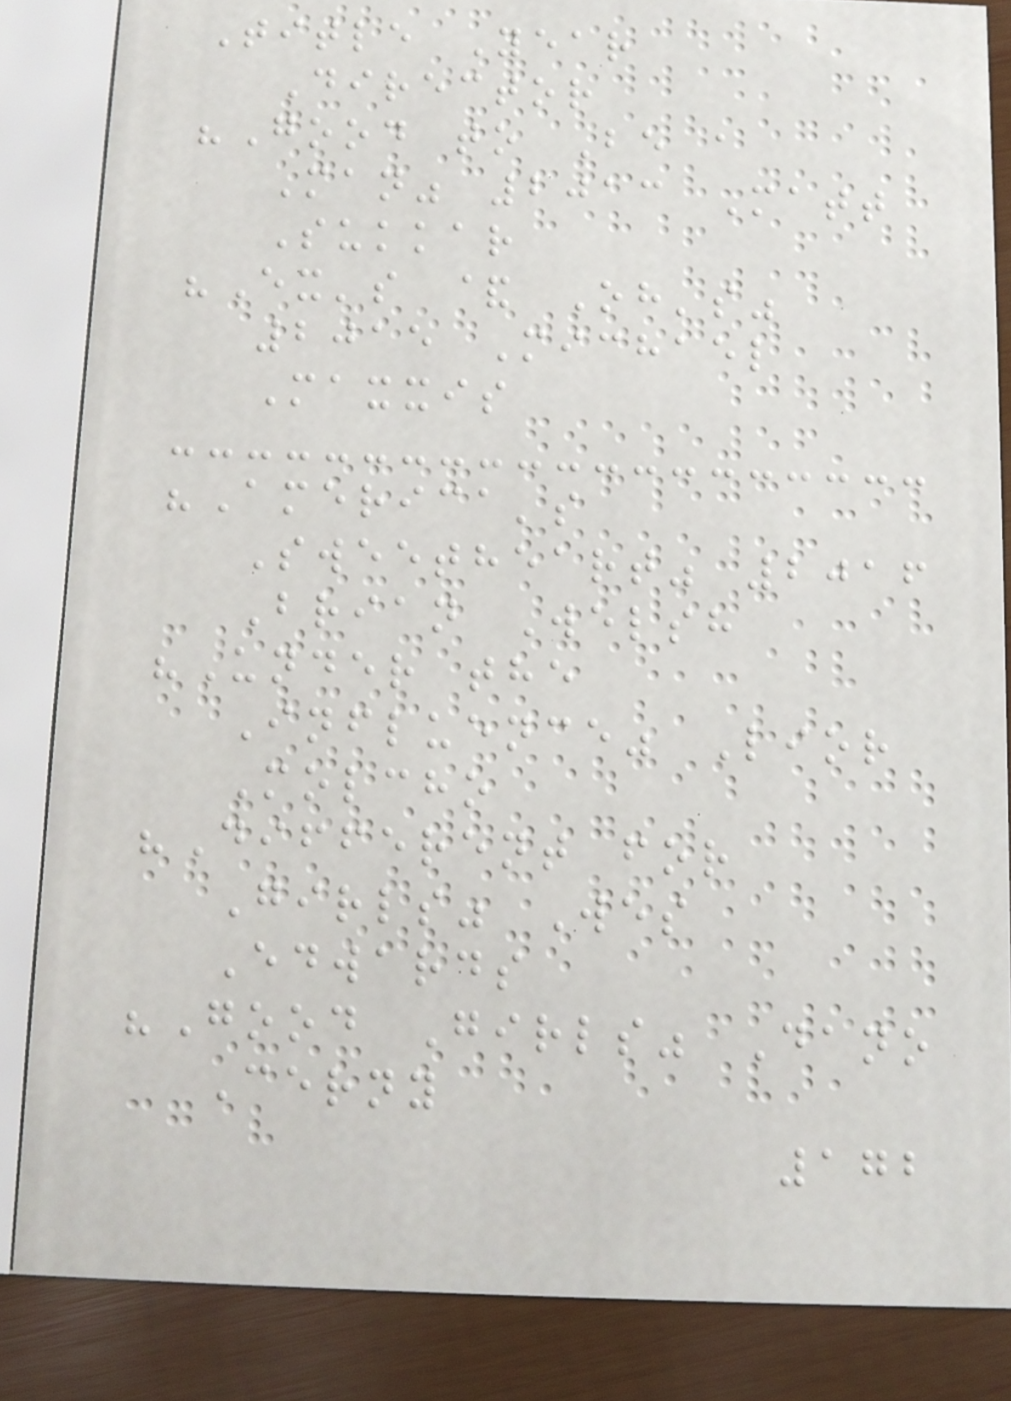Title Year
Director
"Good to Be a
Man" 2013 Matt
Sukkar
"Ex's & Oh's"
2015 Michael
Maxxis
"America's
Sweetheart" 2016
Brian Welsh
"Under the
Influence" Lior
Molcho
"Different for
Girls" Wes
Edwards
"Good Girls" Dano
Cerny
172
